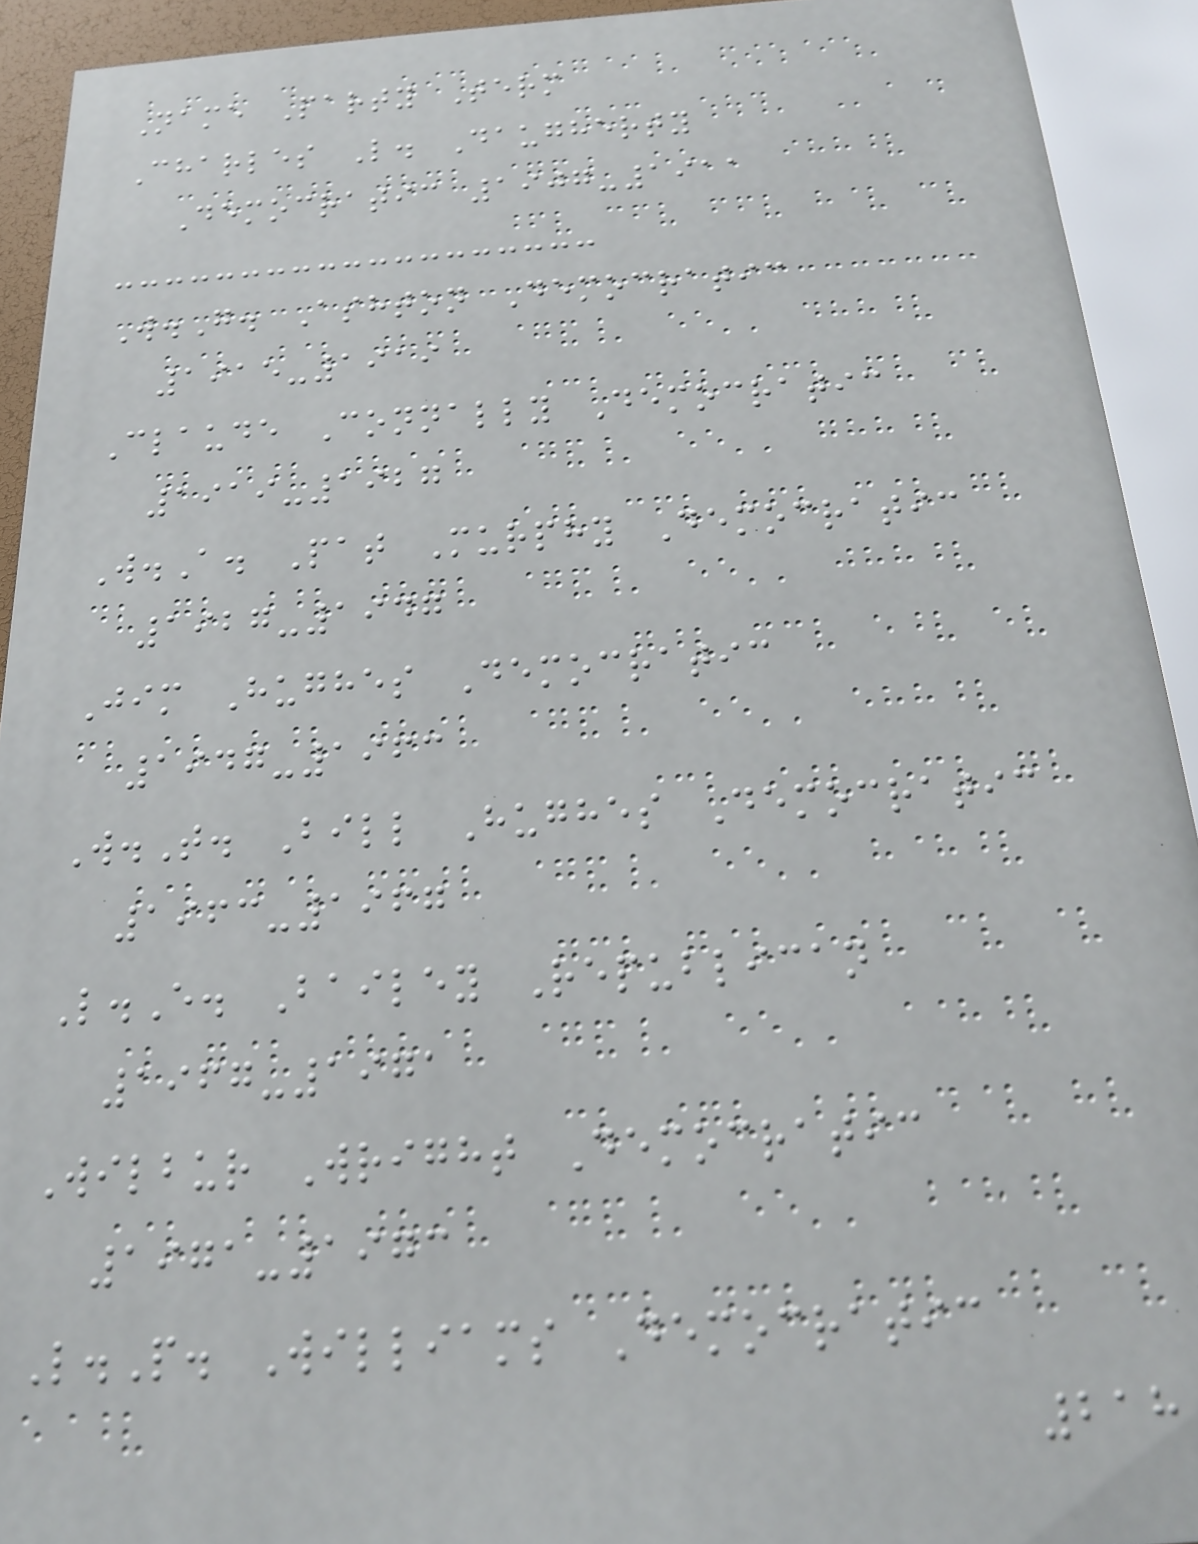Name Party Term
Charles L. Daugherty
Democratic 1907-1911
W.G. Ashton Democratic
1915-1919
Claude Connally Democratic
1919-1927
W.A. Pat Murphy Democratic
1927-1947
Jim Hughes Democratic
1947-1963
W.T. Bill Hughes Democratic
1963-1967
L.E. Bailey Republican
1967-1971
Wilbur Wright Democratic
1971-1973
L.P. Williams Democratic
218
